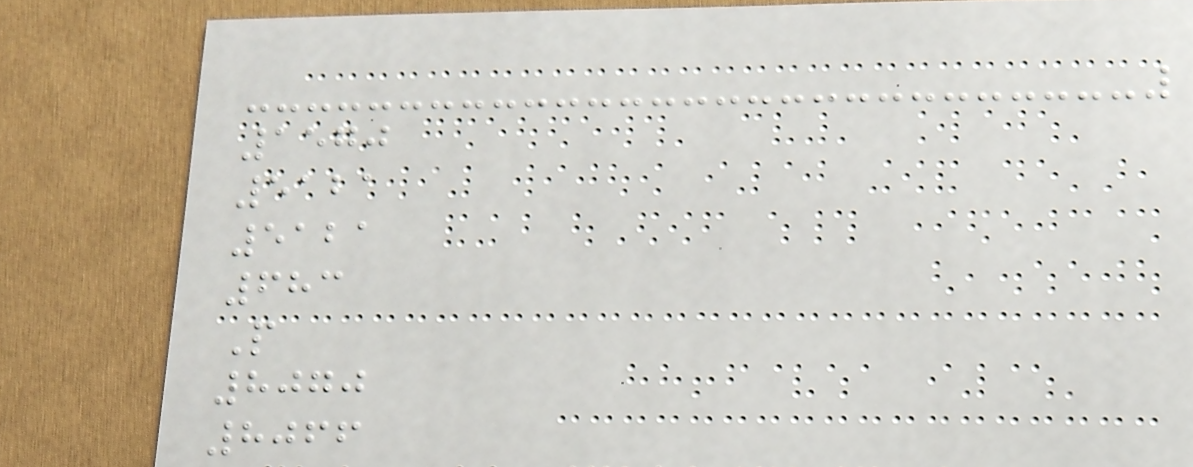1570
5121
5121
683
P
8070
8066
